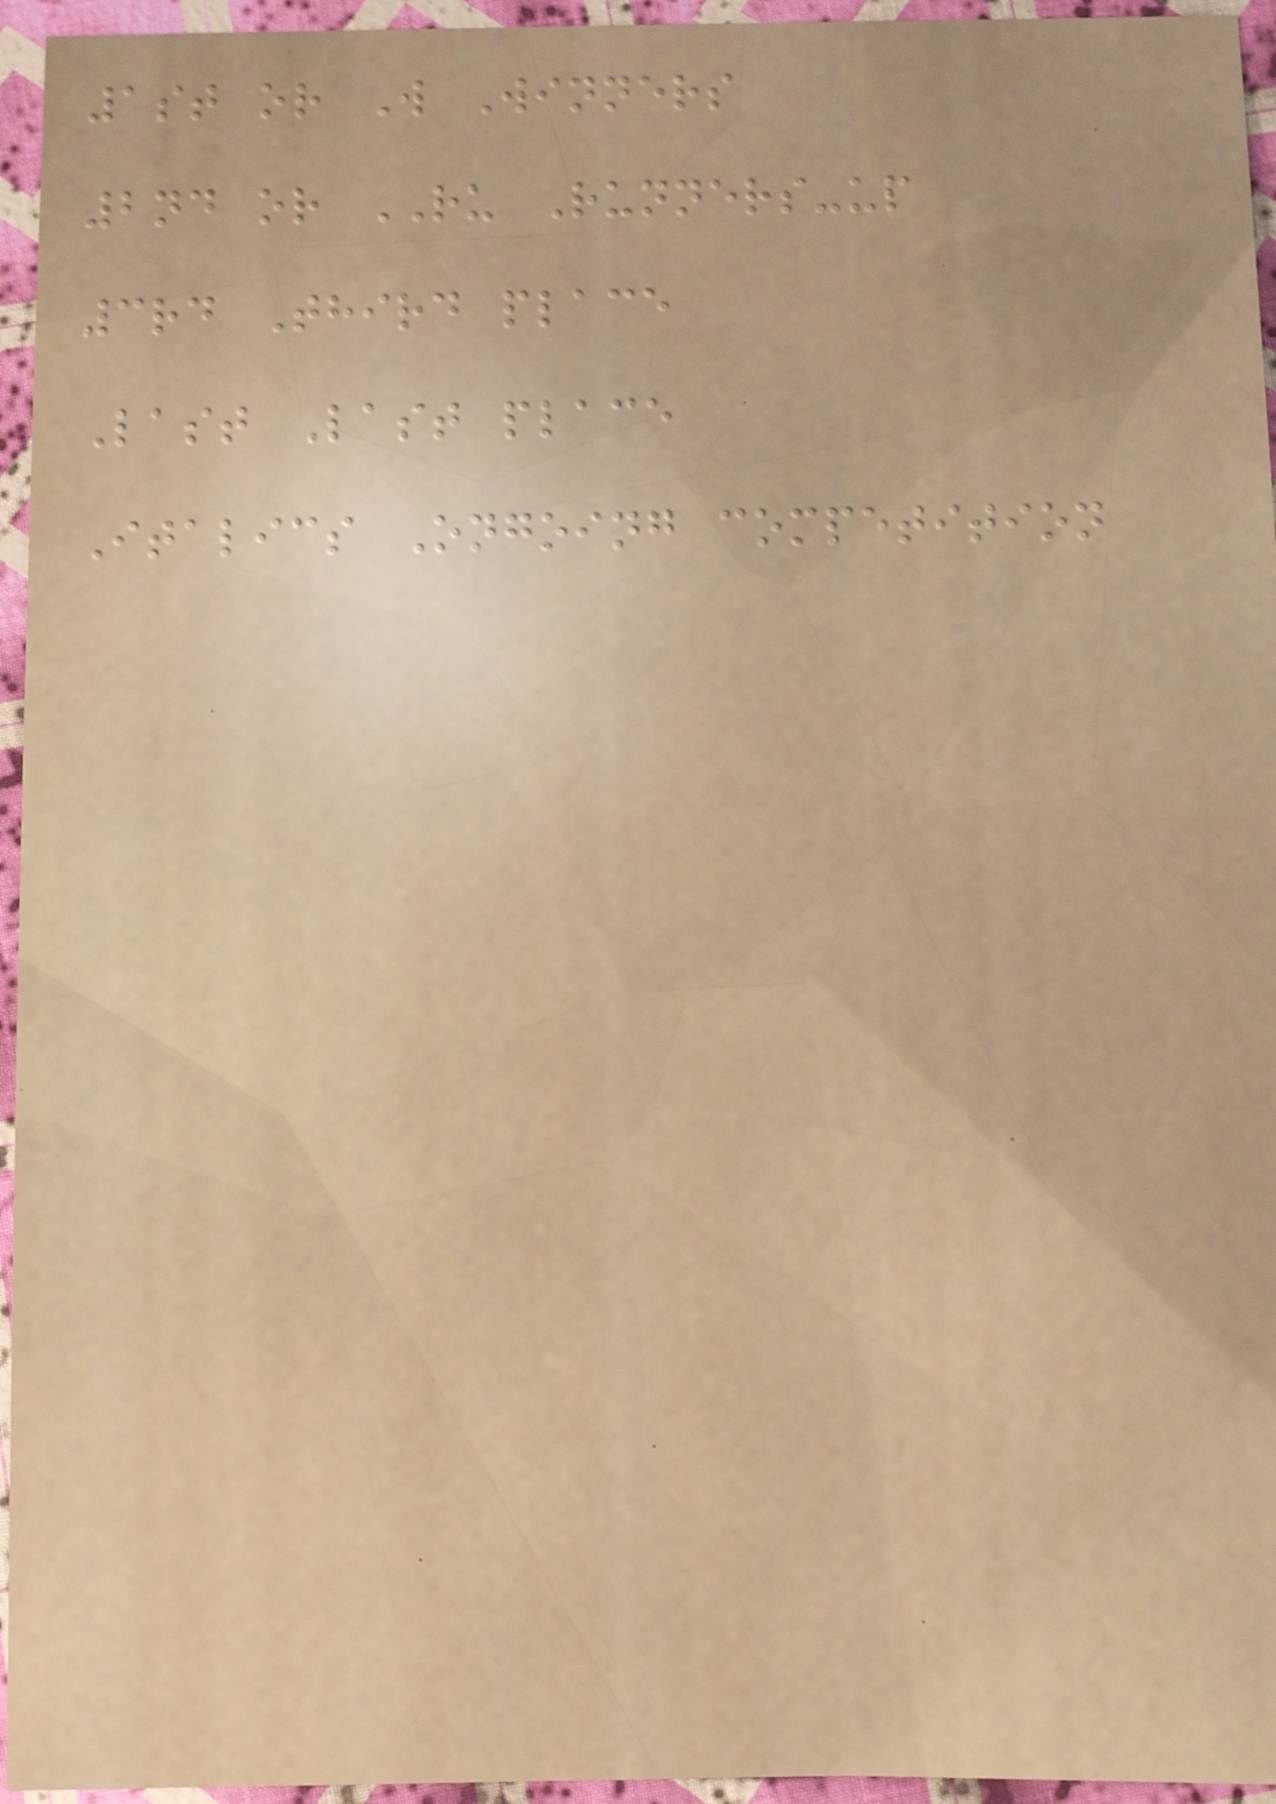1st or W Winners
2nd or RU Runners-up
3rd Third place
Last Last place
Italics Ongoing competition
